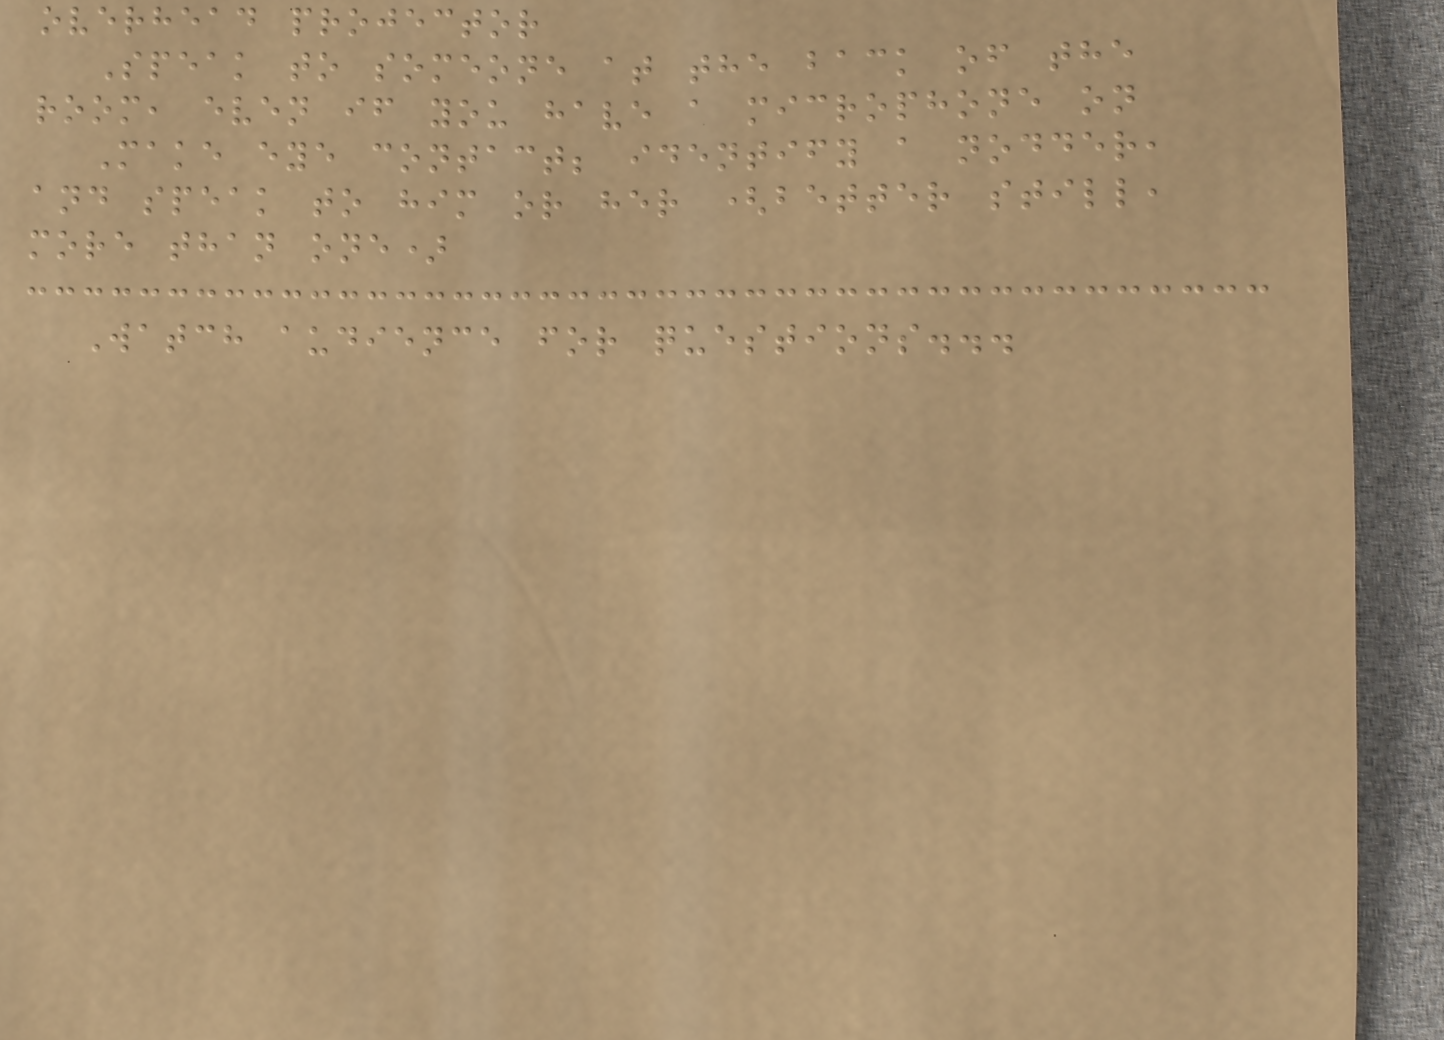overhead projector
Speak to someone at the back of the
room, even if you have a microphone on
Make eye contact; identify a nodder,
and speak to him or her (better still,
more than one)
Watch audience for questions...
